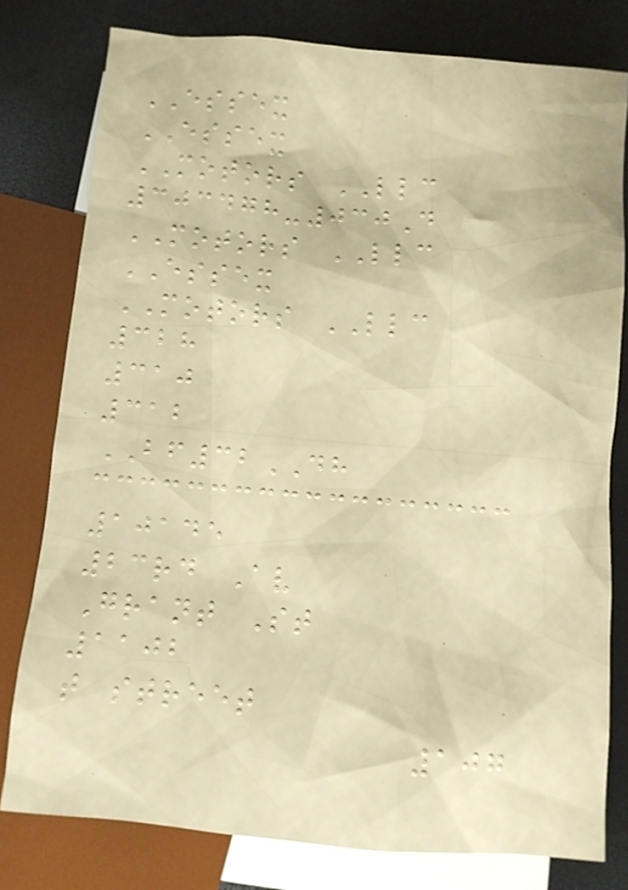ESSEX
ESSEX
MOTORS LLC
303478-030D
MOTORS LLC
ESSEX
MOTORS LLC
328
310
312
BF32DH
10145
23rd Av
Grant St
1102
t street
107
